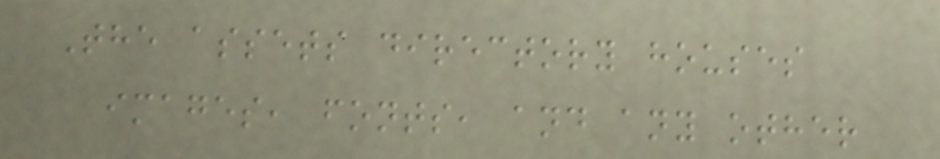The assets directory houses
images, fonts, and any other
